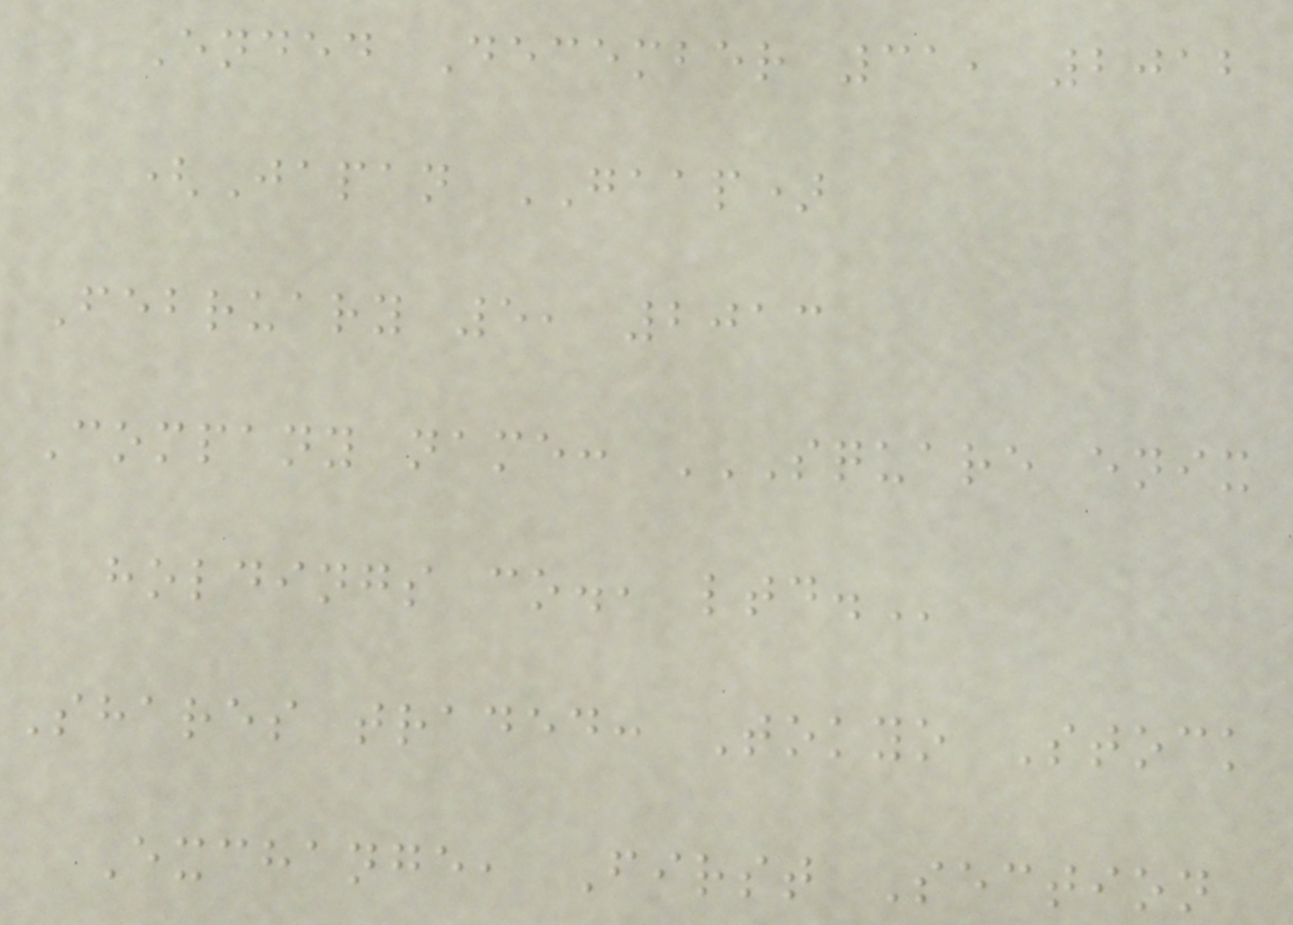Ended December 31, 2012
(Japan GAAP)
February 5, 2013
Company name: SQUARE ENIX
HOLDINGS CO., LTD.
Shares traded: Tokyo Stock
Exchange, First Section
